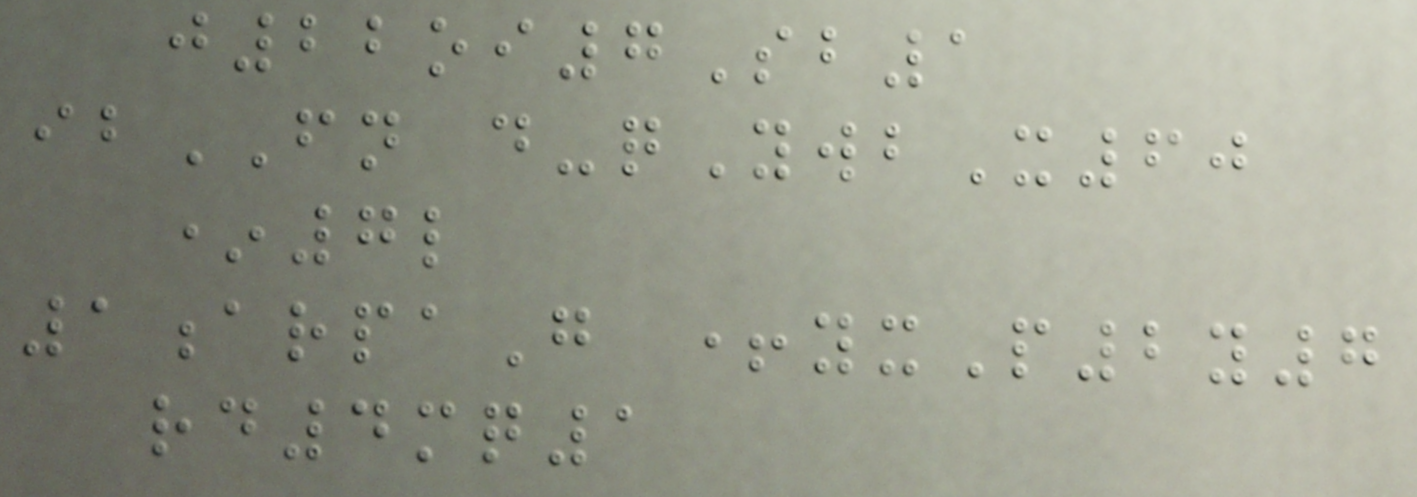j22oi7Sb1
ibFN d-qYwbX60
*7l
1arpaG +yxP2y7
rd4mq1
